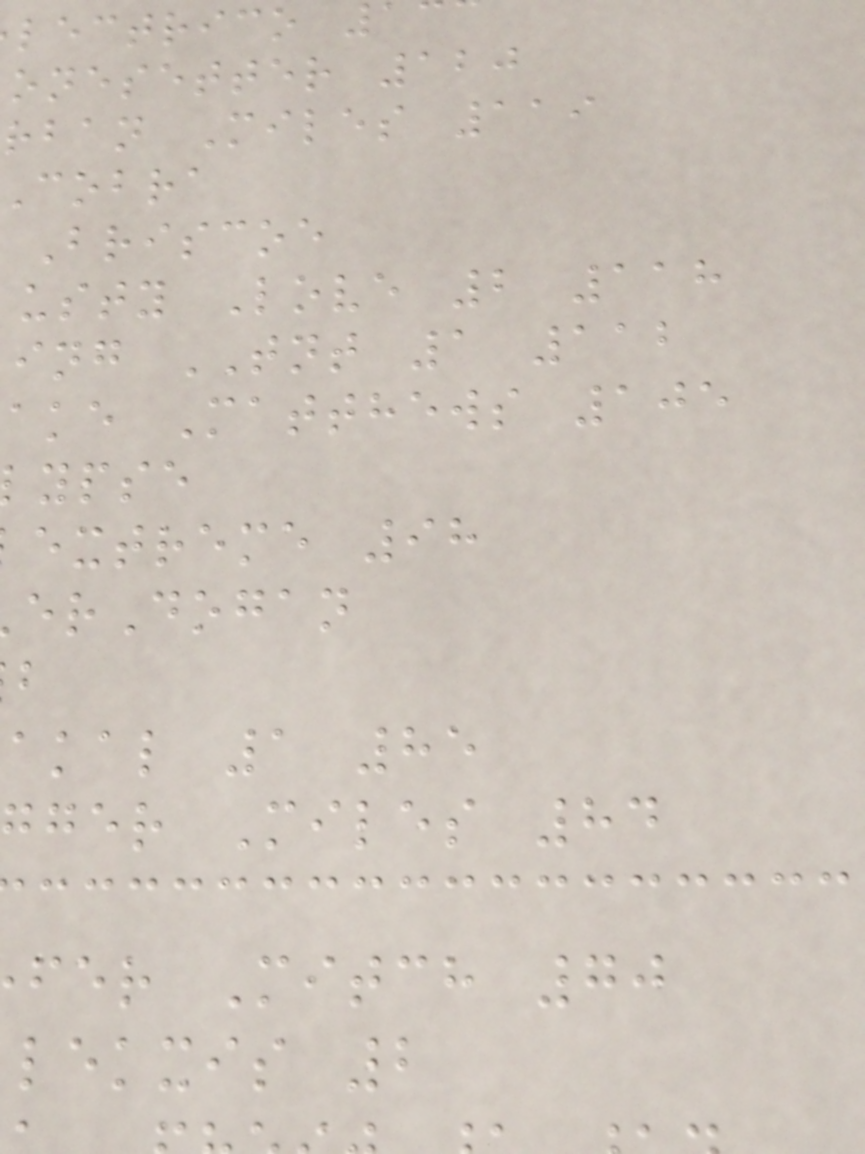lectrico
onesetter 120
rban Miles 119
cobra
Briscoe
usty Love 2 118
ing TNT 1 112
ake Matthews 105
ypse
extreme 98
rDogan
akal 1 85
ger Miles 84
fer Mitch 70
lekxis 2
